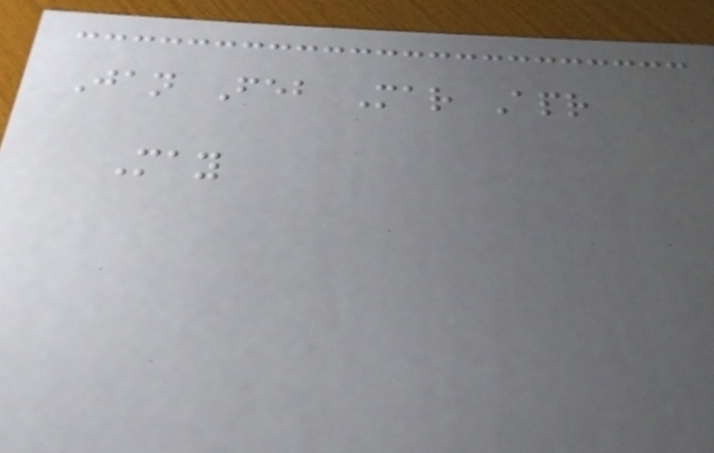Jan Feb Mar Apr
May
